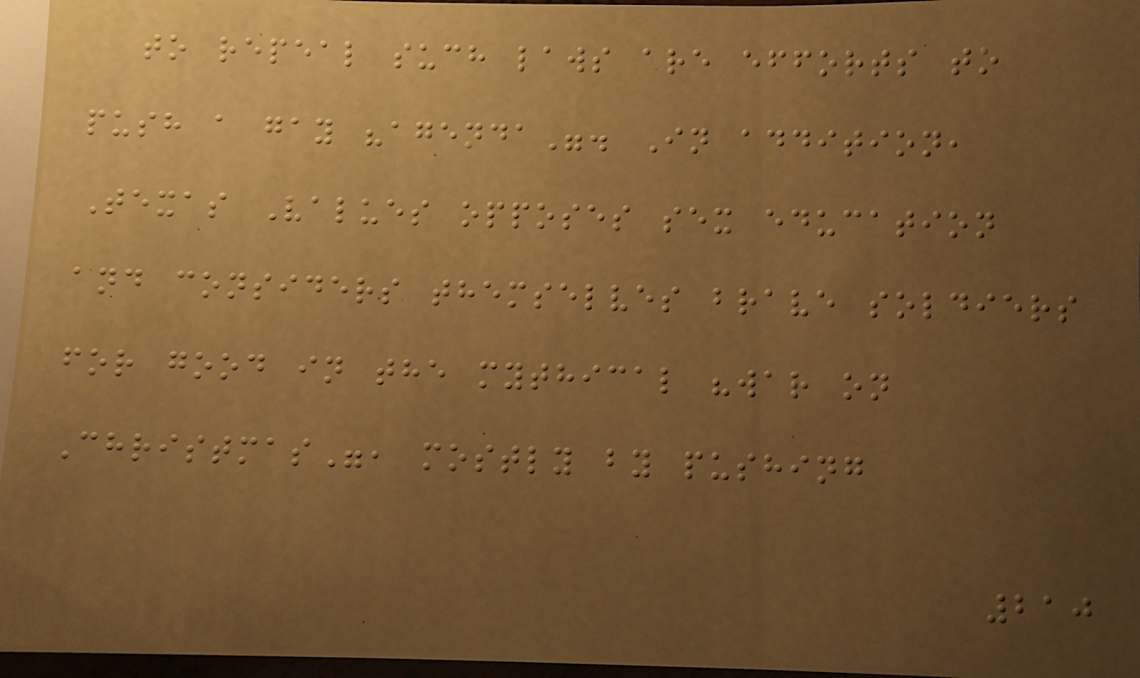to repeal such laws are efforts to
push a gay "agenda". In addition,
Texas Values opposes sex education
and considers themselves brave soldiers
for good in the mythical "war on
Christmas", mostly by pushing
210
